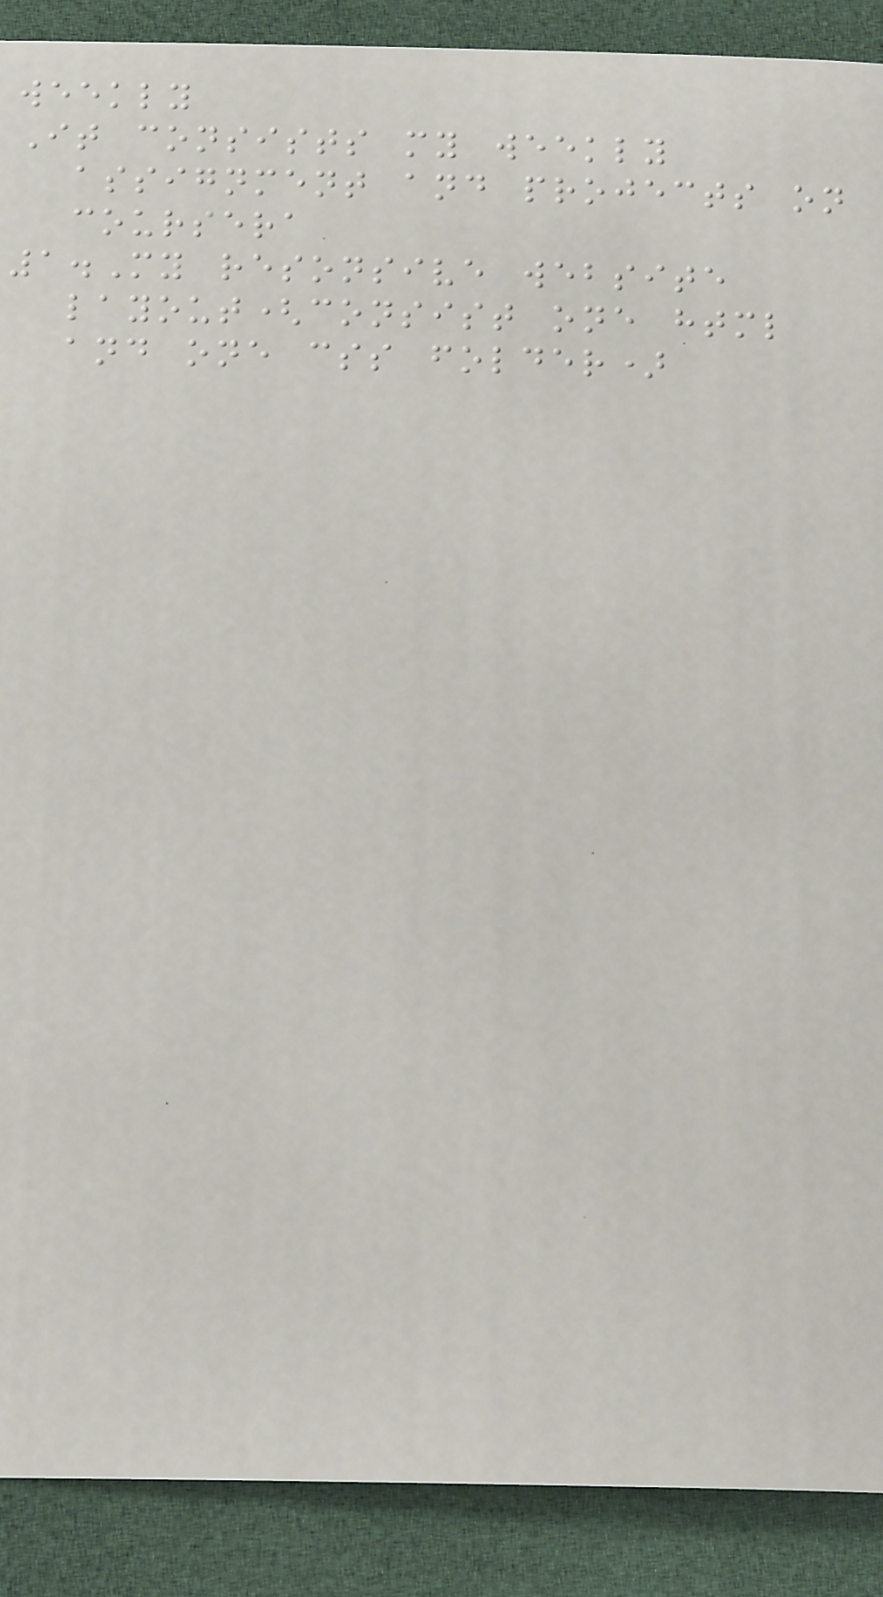weekly
It consists my weekly
assignment and projects on
coursera
1.My resonsive website
layout(consist one html
and one css folder)
